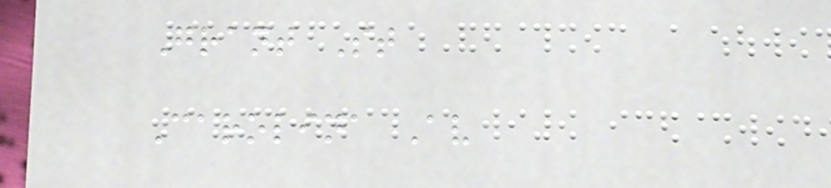Grant St
Carolina Av
